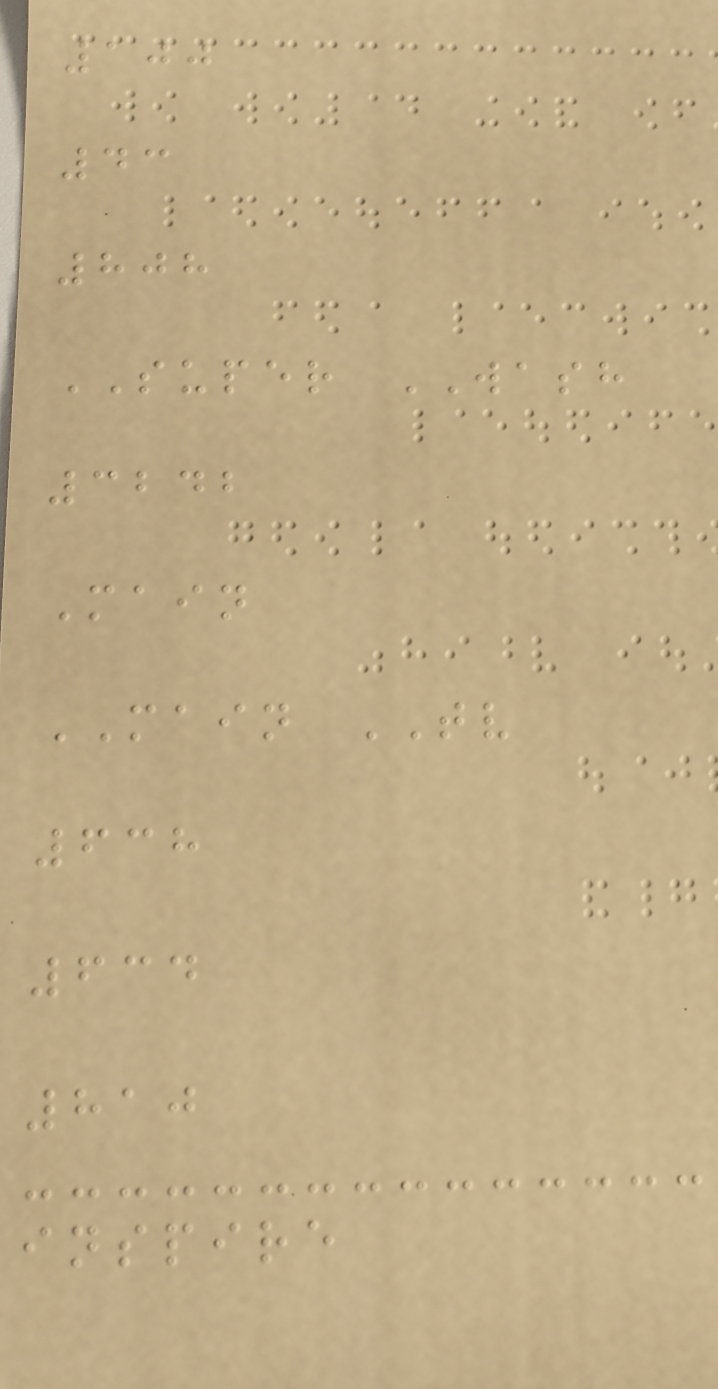100
43
808
SUPER WASH
3242
Main
MAIN TV
638
634
810
inspire
